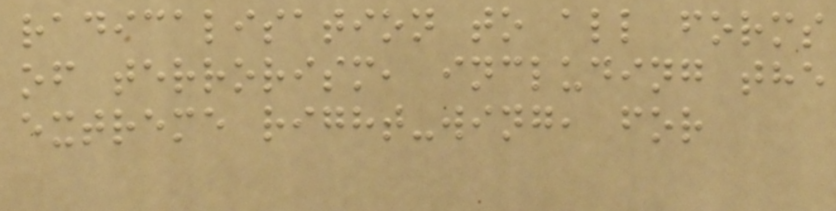radicalisation to all forms
of terrorism, including the
extreme right-wing, for
